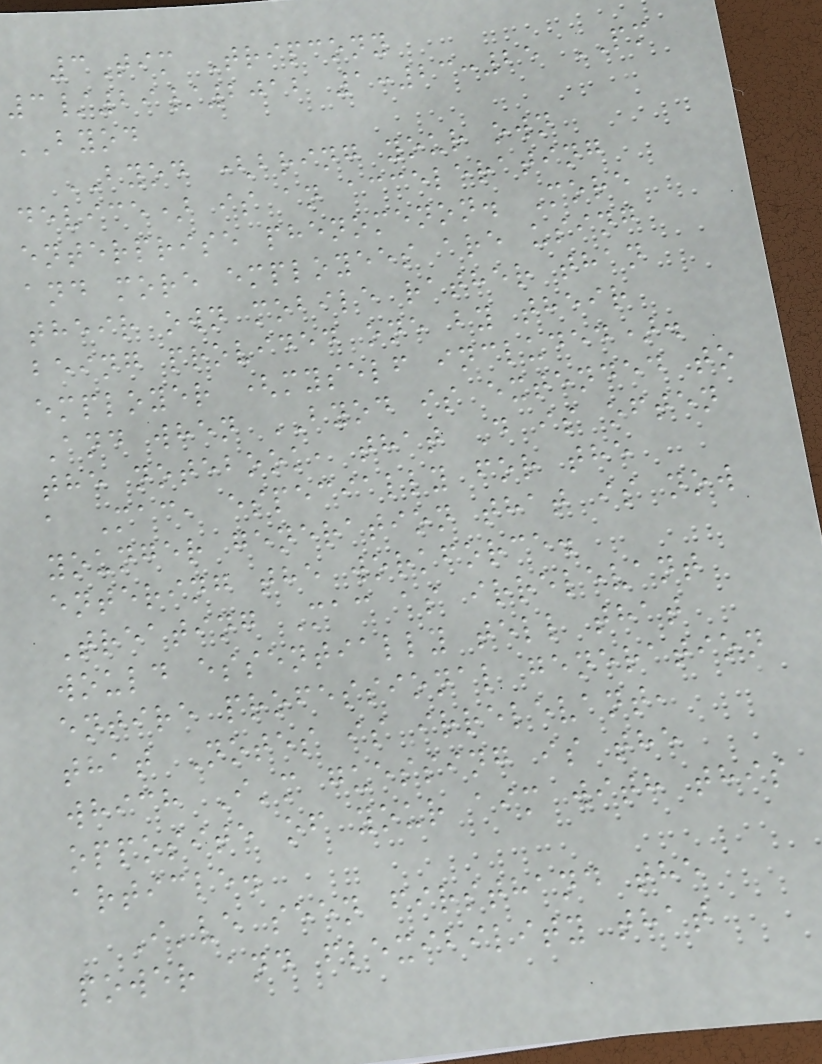3Tim Tripcony
3/29/2012 1:23:25 PM
BYOD
BYOD (bring your own
device) is an accelerating
enterprise phenomenon. More
and more employees are using
their own mobile rather than
being provided one by their
employer (myself included).
And when BYOD is extended to
the notebook, that D is often
a Mac, especially for the
younger generation that is now
entering the workforce.
Treating Mac as irrelevant
would essentially tell that
entire professional generation
that Notes is irrelevant,
which I'm guessing is the
opposite of your aim with this
article.
I've seen firsthand the
power and flexibility that
